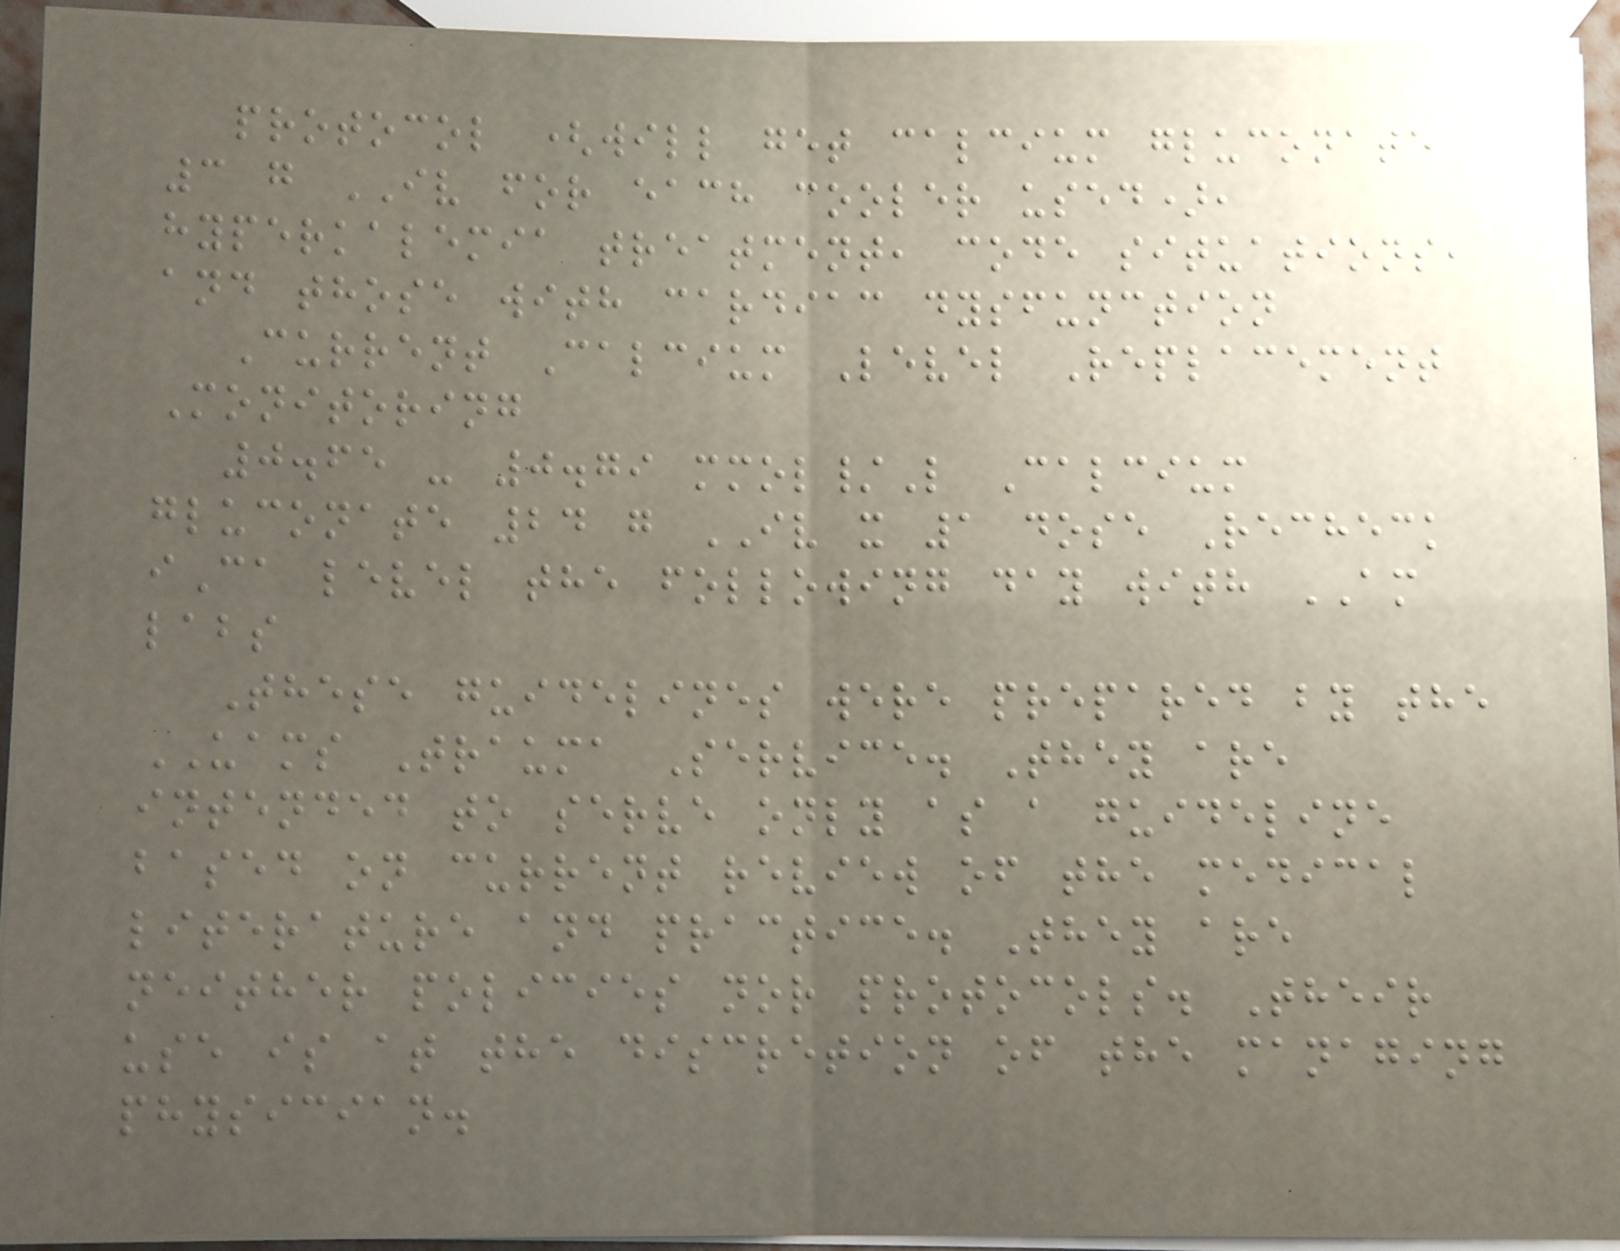protocol (will get calcium gluconate
3 g IV for each cooler used),
hyperkalemia treatment, code situations,
and those with cardiac dysfunction
Current Calcium Level Replacement
Monitoring
0.65 - 0.79 mmol/L Calcium
gluconate 24 g IV x 1 dose Recheck
iCa level the following day with AM
labs
These guidelines were prepared by the
UAMS Trauma Service. They are
intended to serve only as a guideline
based on current review of the medical
literature and practice. They are
neither policies nor protocols. Their
use is at the discretion of the managing
physician.
